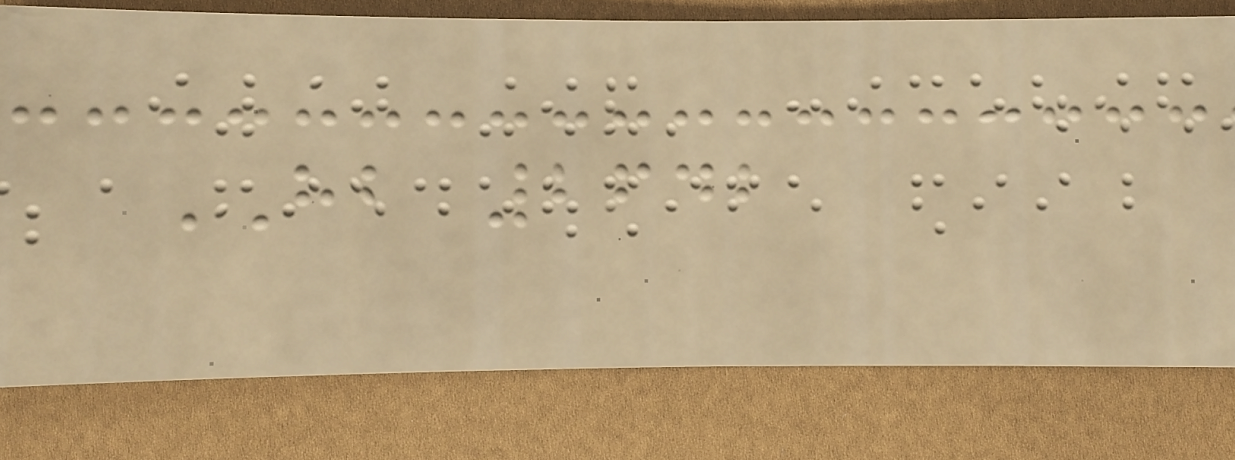HB 2642
